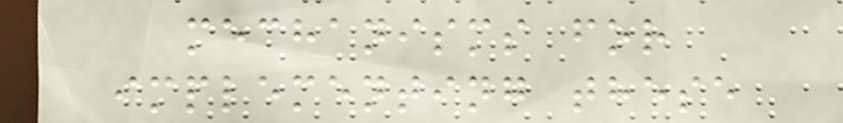mechanisms for
implementing these
